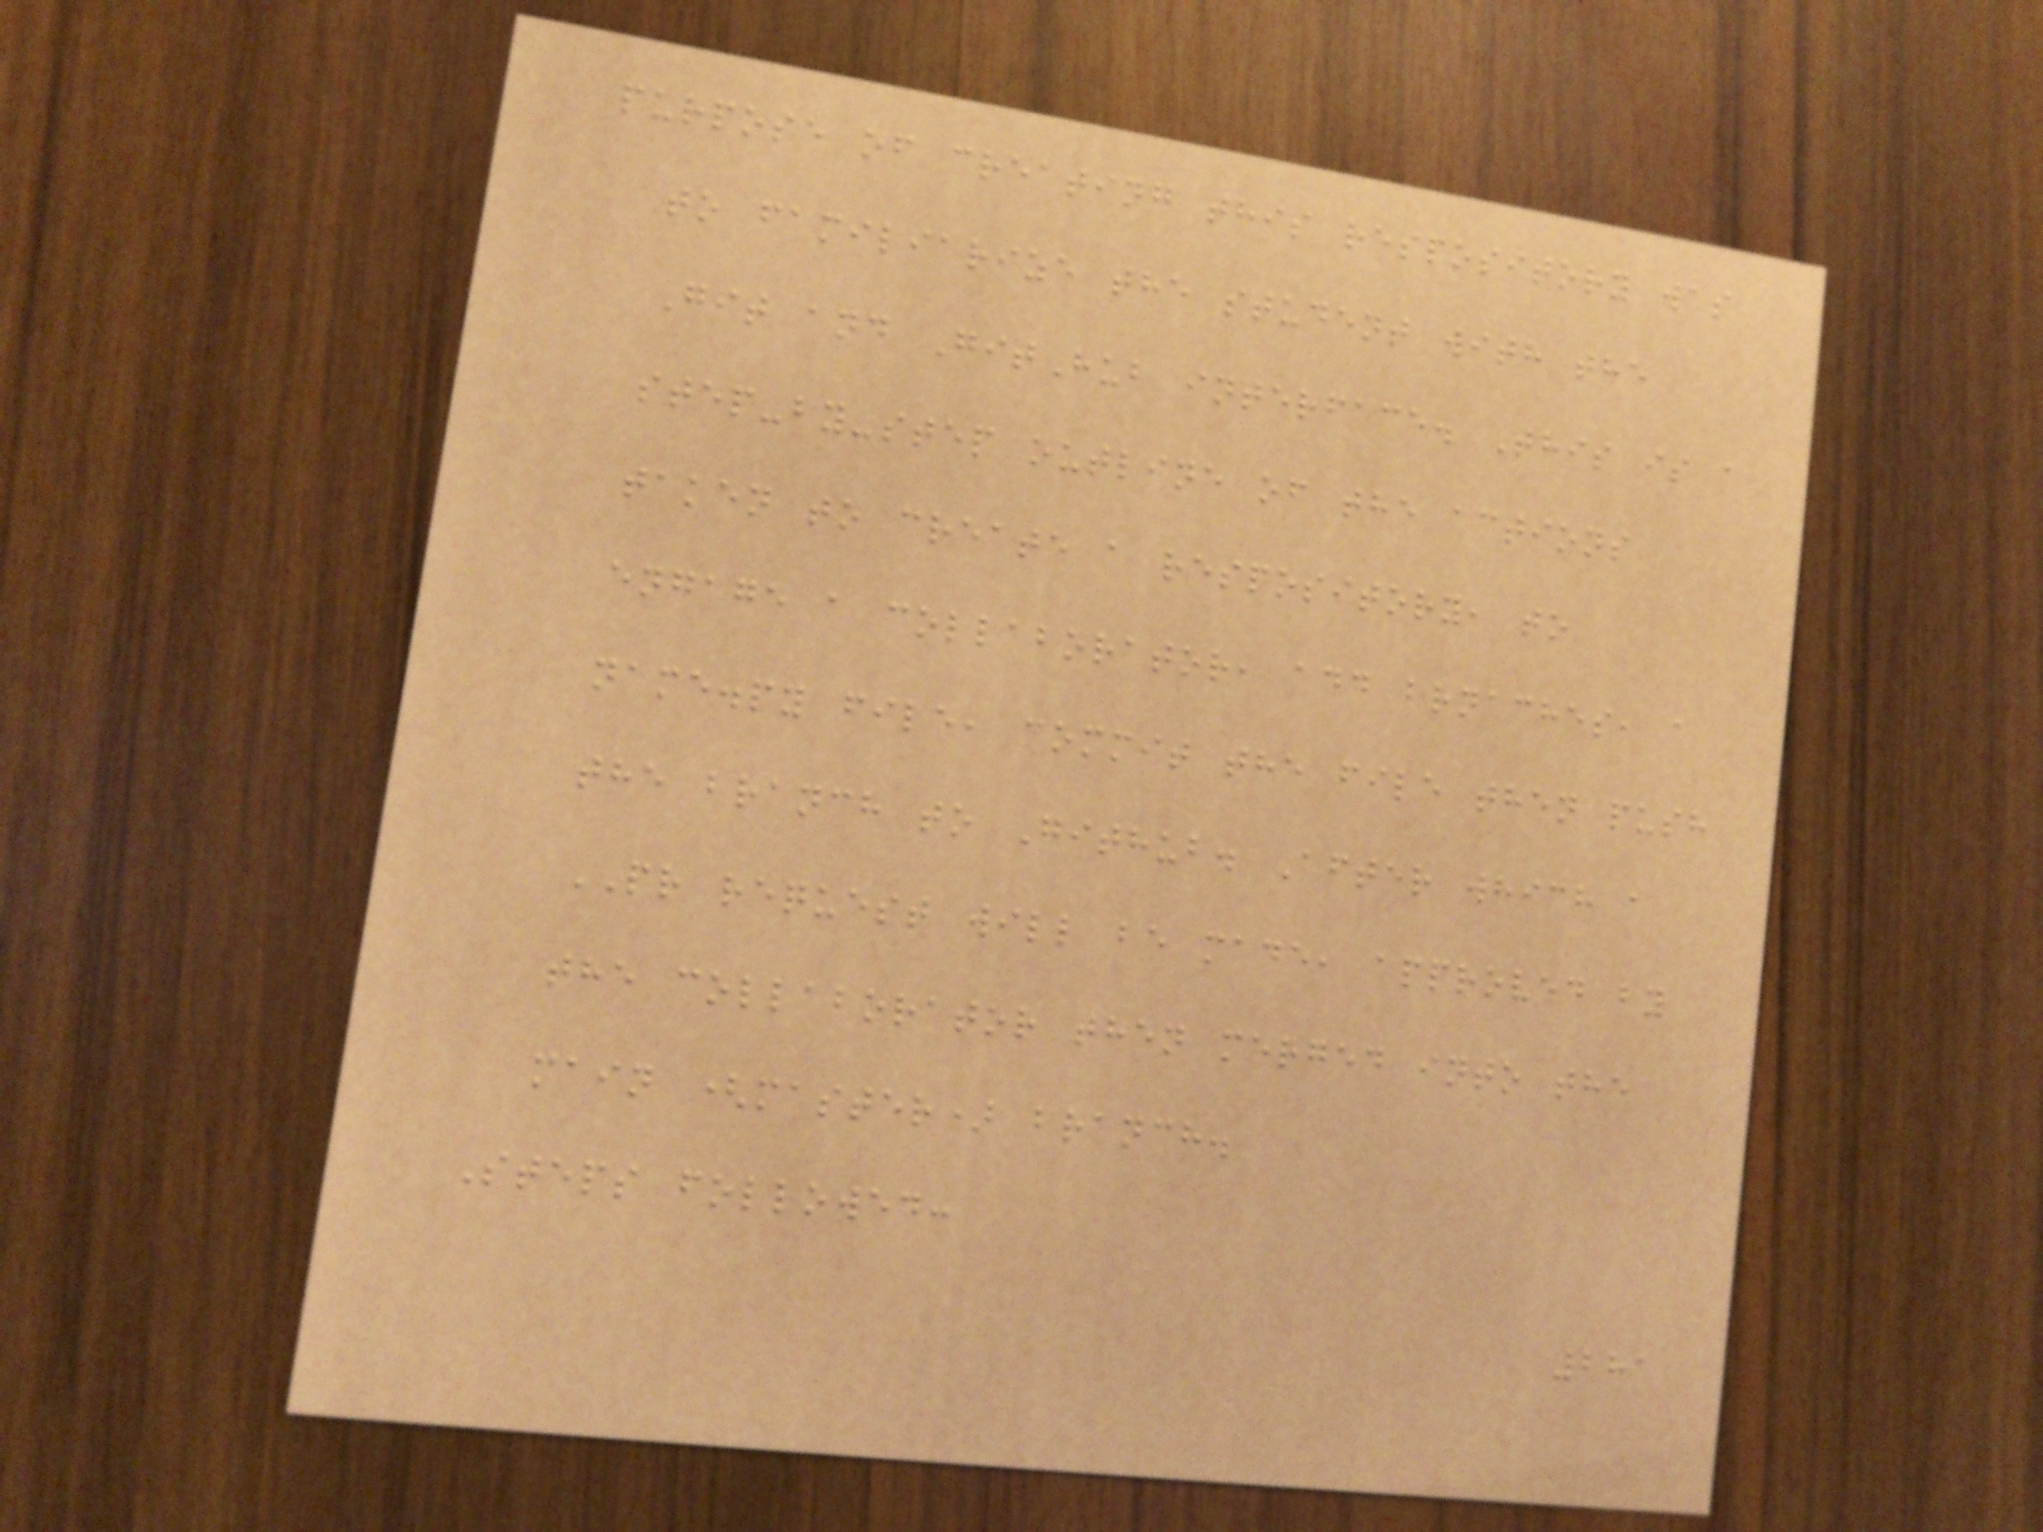purpose of creating this respository was
to familiarize the student with the
Git and GitHub interface. This is a
step-by-step outline of the actions
taken to create a respository, to
engage a collaborator, add brnaches, a
name.py file, commit the file then push
the branch to Github. After which a
PR request will be made, approved by
the collaborator then merged into the
main (master) branch.
Steps followed:
281
